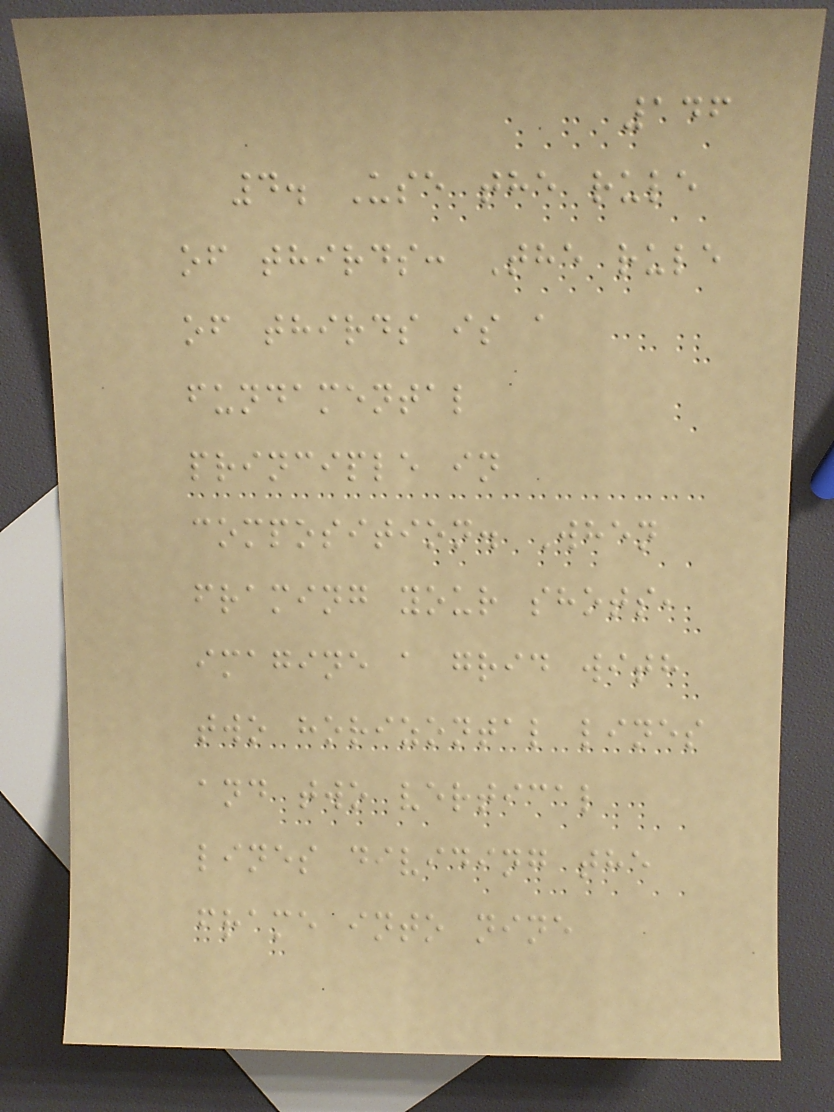146
4. Use the rule
of thirds: The rule
of thirds is a
fundamental
principle in
composition. When
framing your shots,
imagine a grid with
two horizontal lines
and two vertical
lines dividing the
frame into nine
